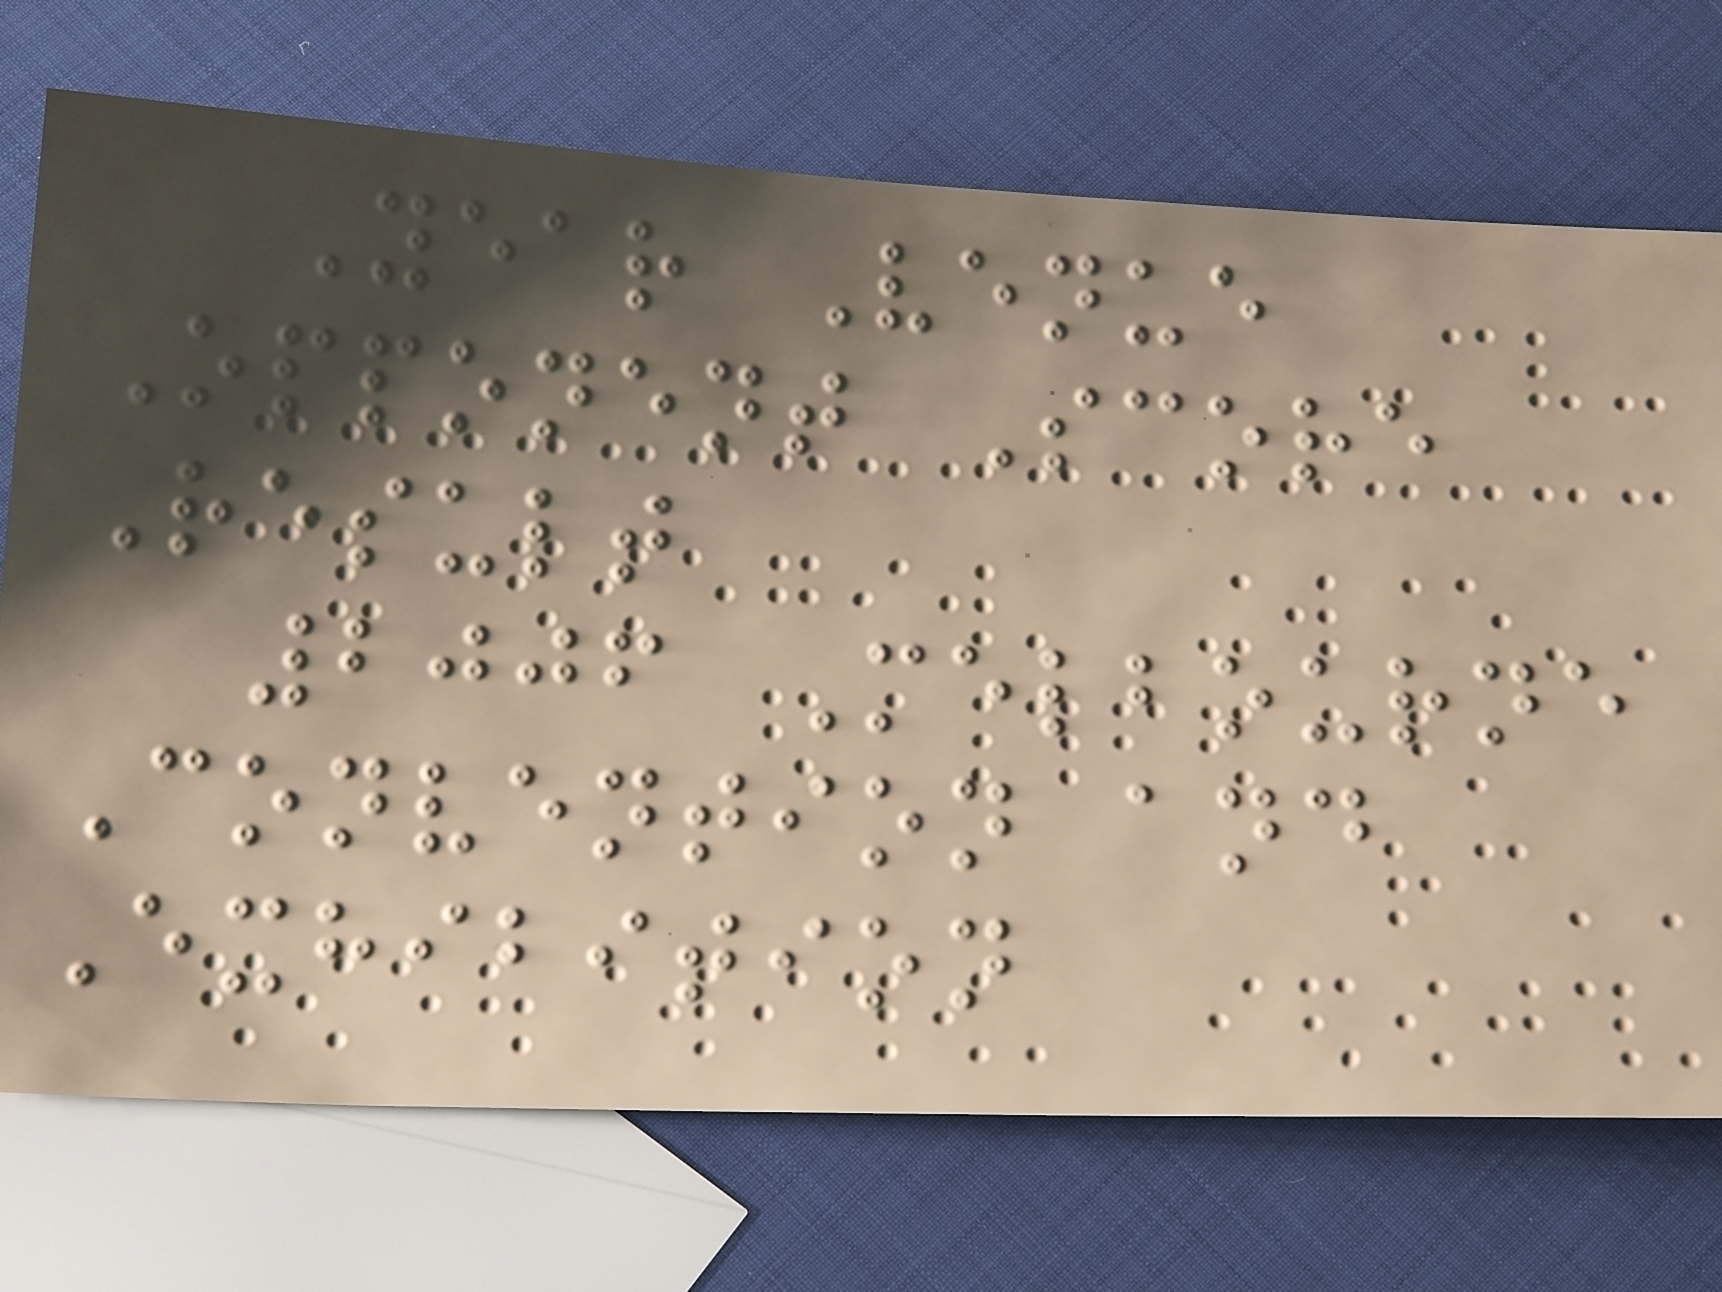Year Venue
Opponent Score
Result
2006 Melbourne
Convention and
Exhibition
